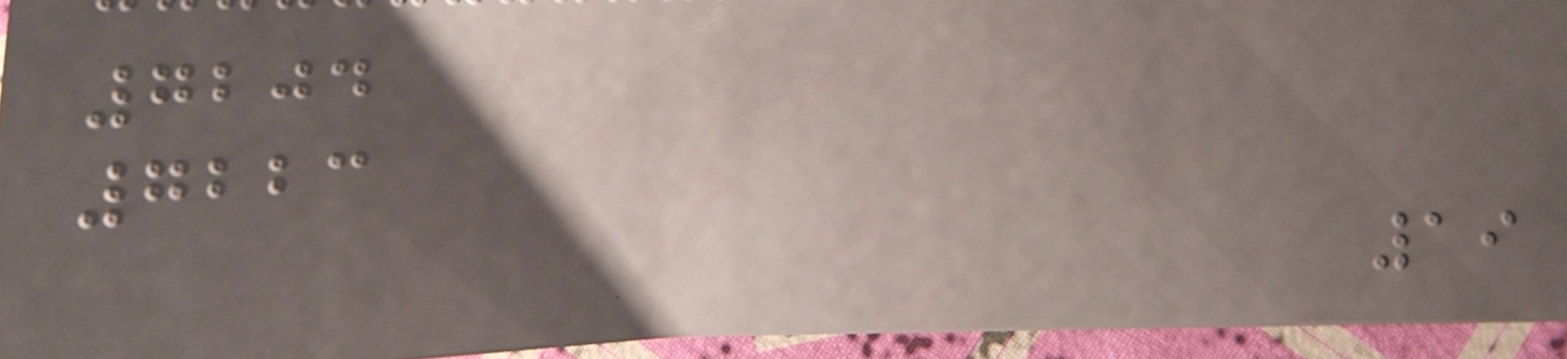7204
7223
19
